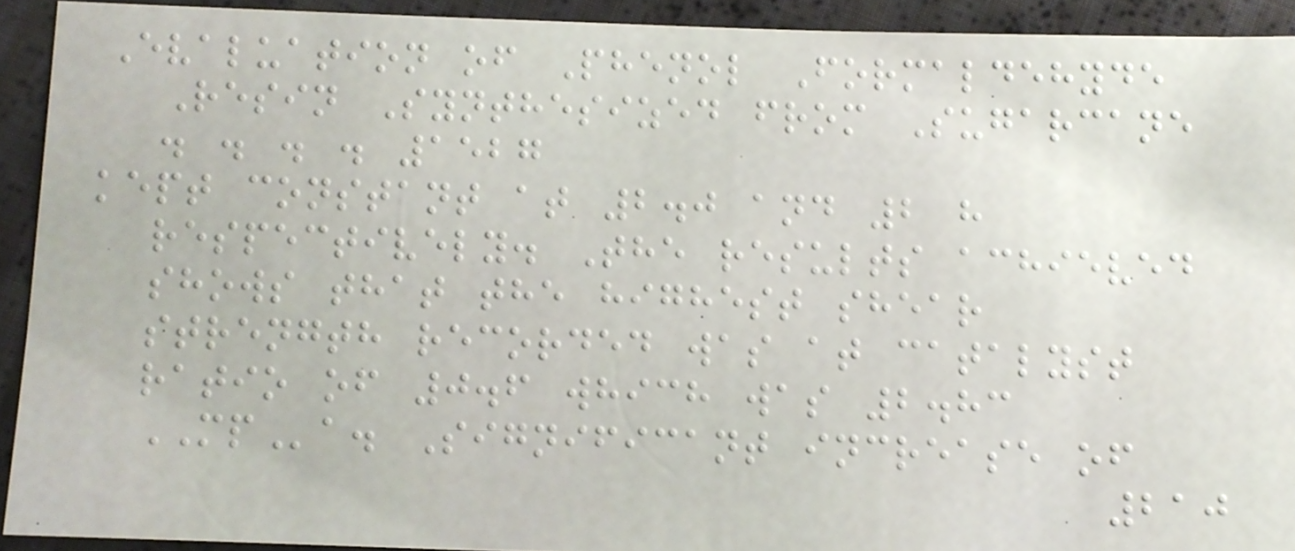Evaluation of Phenol Formaldehyde
Resin Synthesized from Sugarcane
. . . . 1527
kept constant at 2.0 and 2 h
respectively. The results achieved
shows that the highest shear
strength recorded was at catalyst
ratio of 0.6 which was 2.83
MPa. Significant increase of
210
